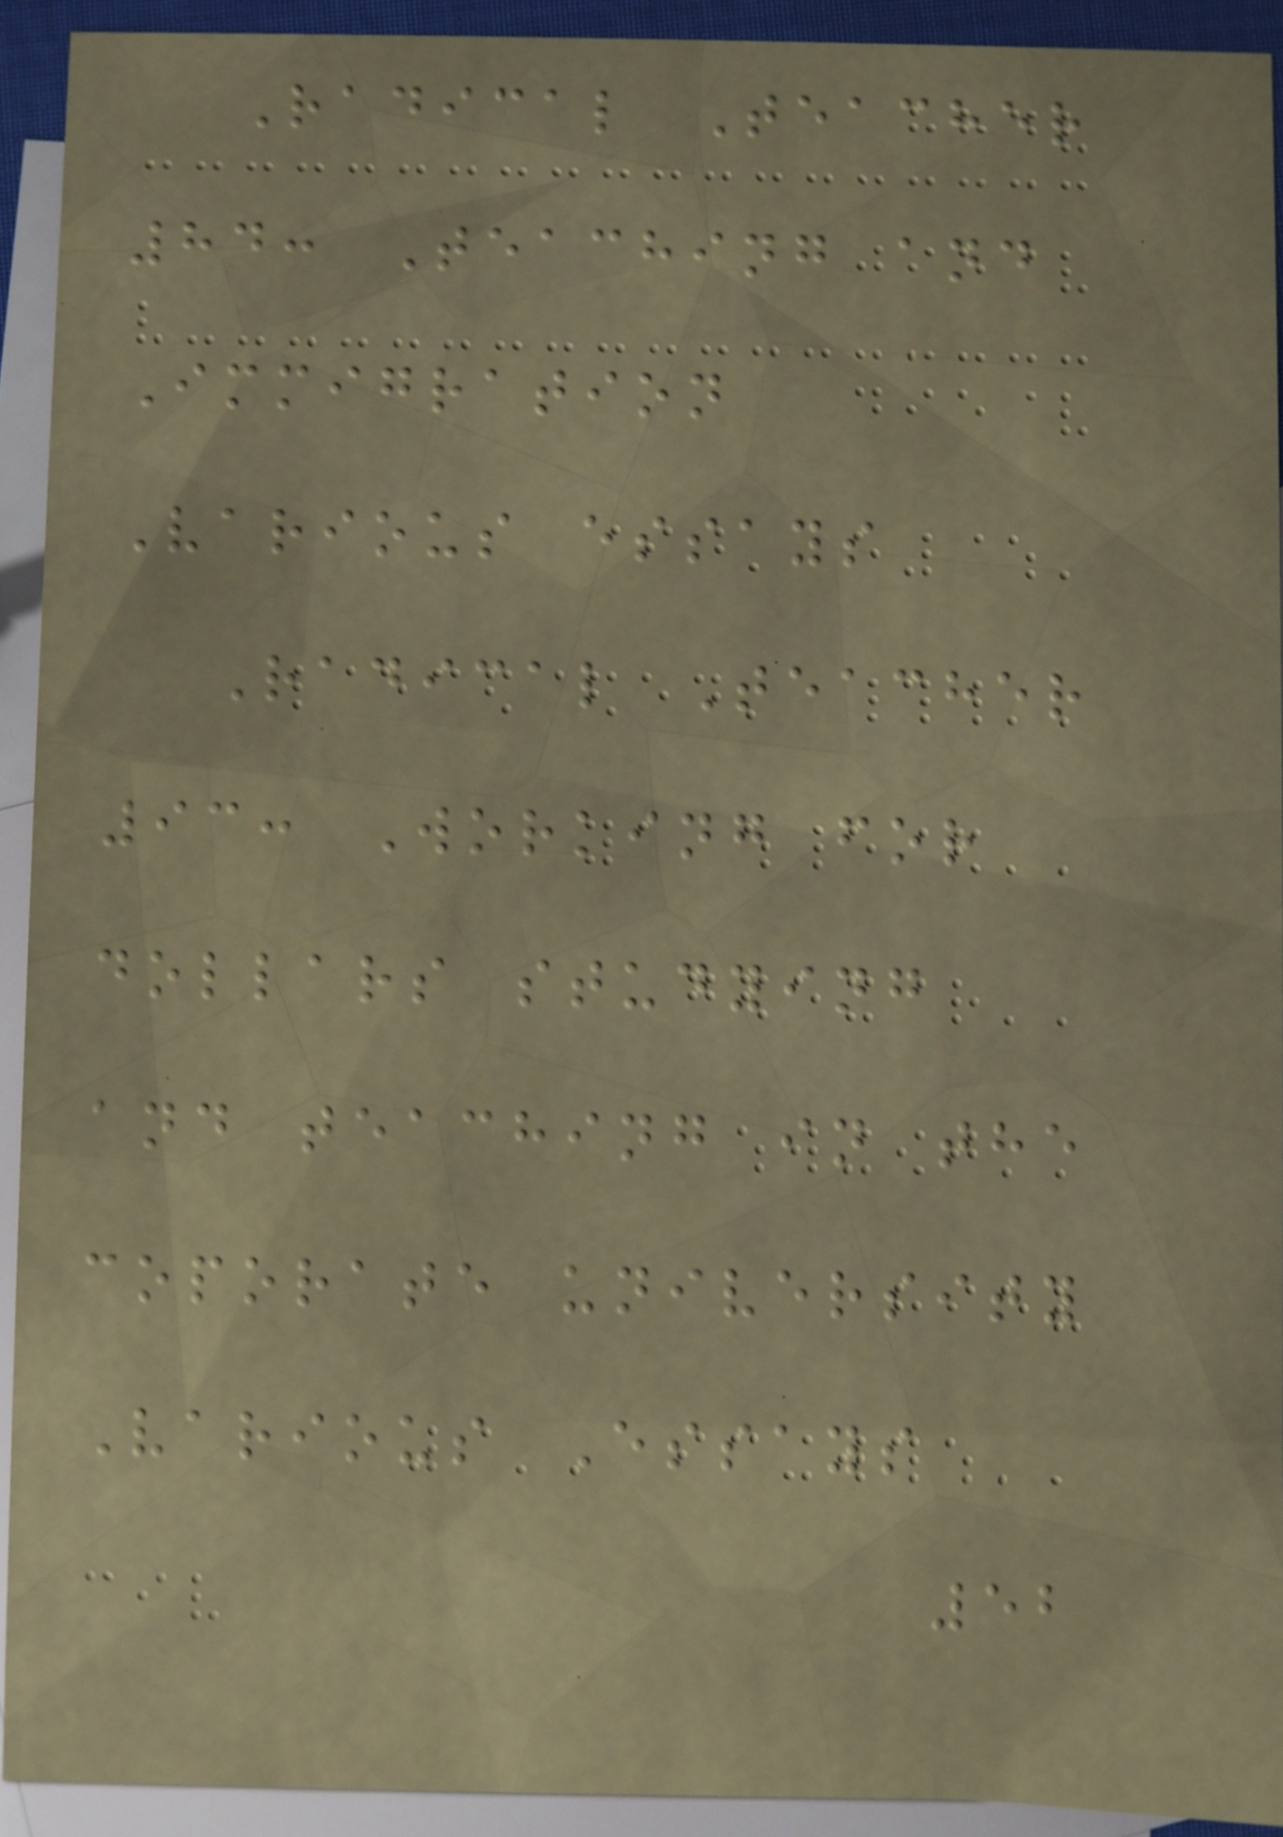Radical Teacher
84: Teaching and
Immigration
Various essays
Radical Teacher
93: Working for
dollars studying
and teaching in the
coporate university
Various Essays
52
